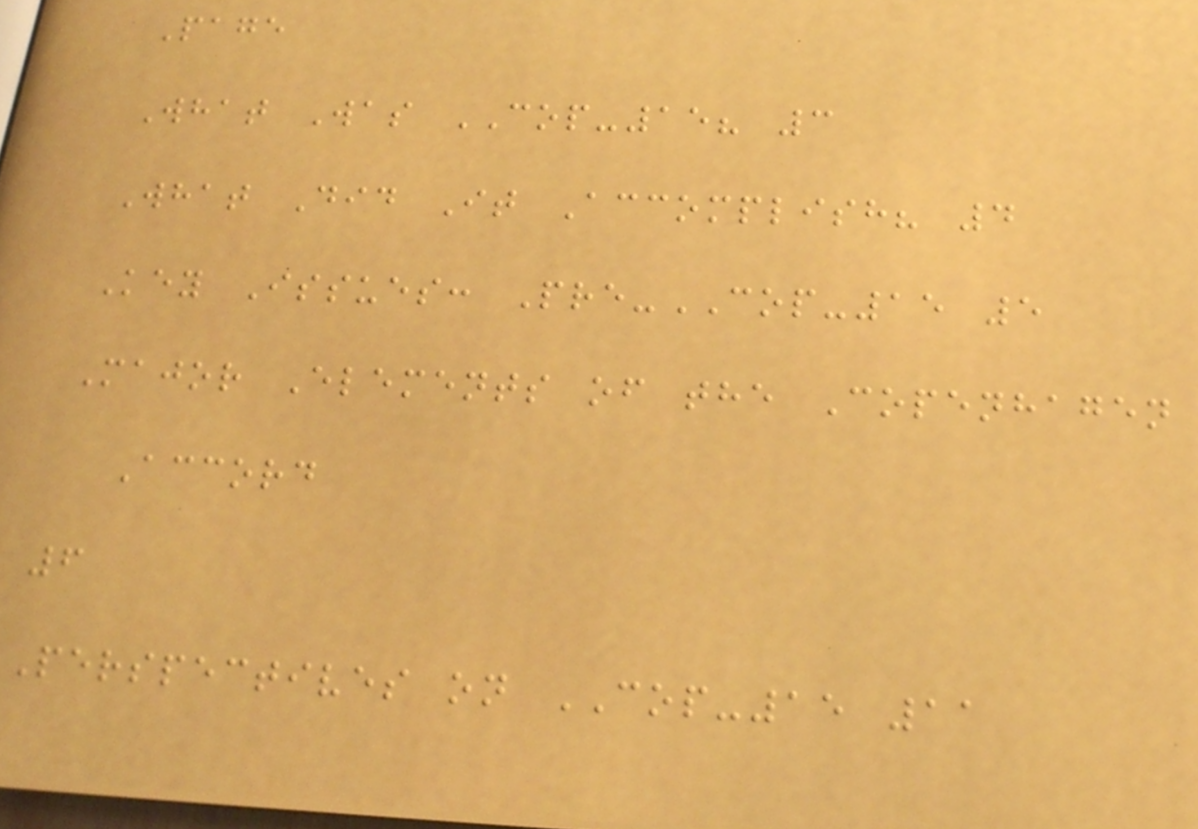Page
What Was COP-15? 3
What Did It Accomplish? 4
Key Issues: Pre-COP-15 5
Major Elements of the Copenhagen
Accord
6
Perspectives on COP-15 11
